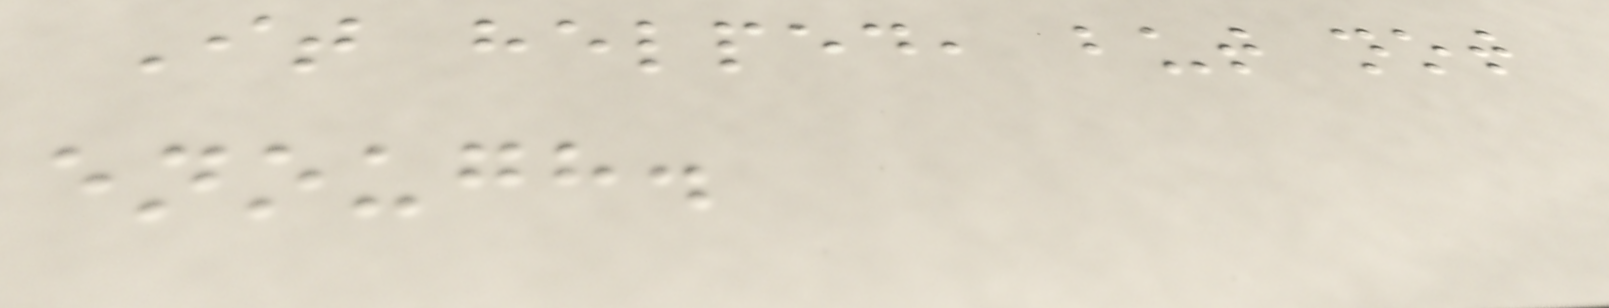It helped, but not
enough.
